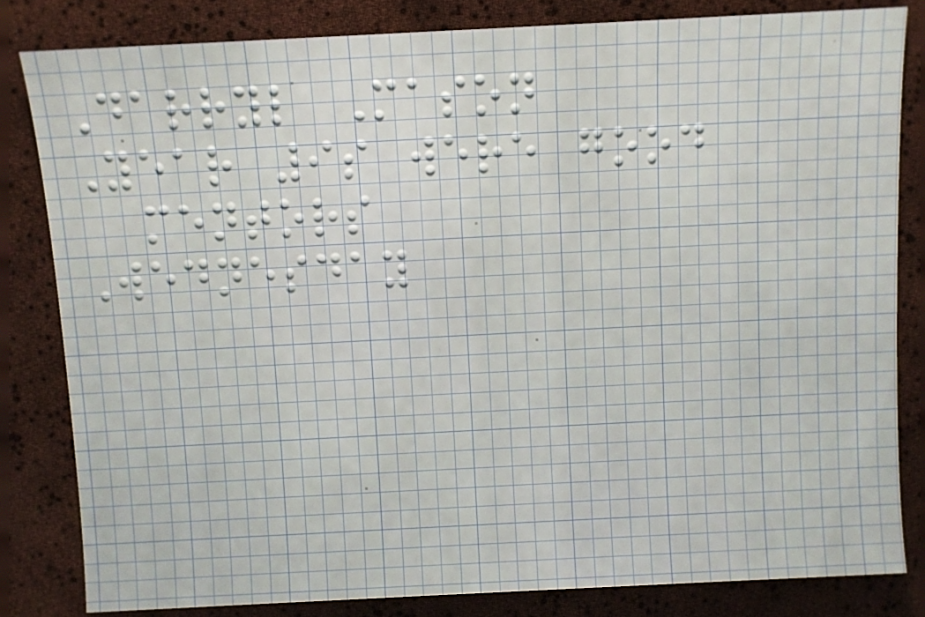Darryl Mason
Year 9s were good
mentors
Wednesday
